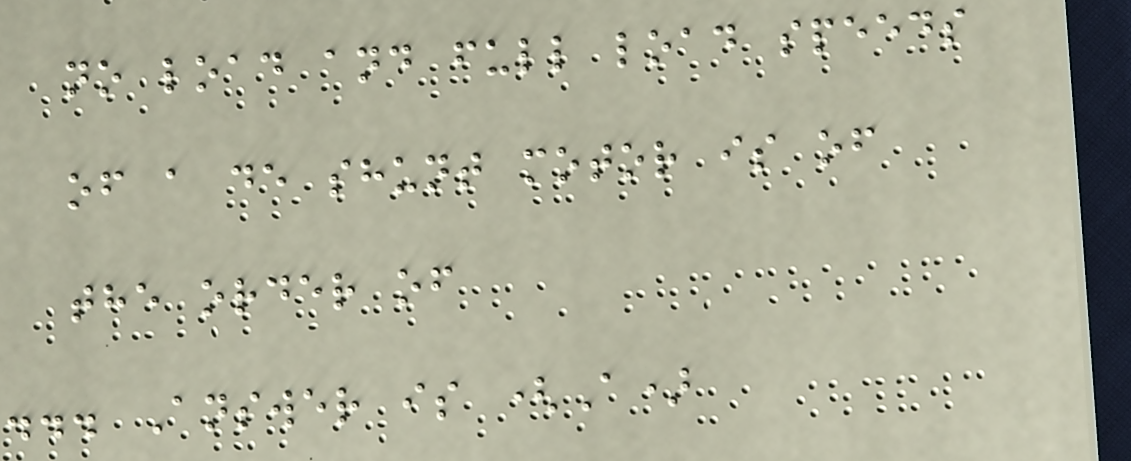no load and full load speeds
of a de shunt motor is of
the order of
... Answer is (A)
